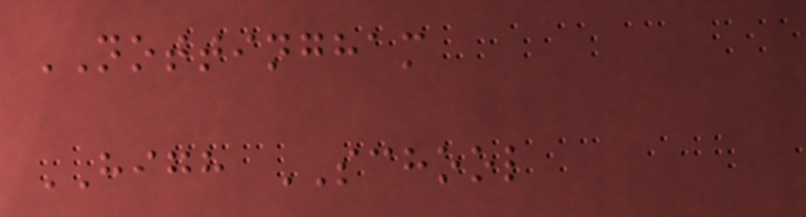NOTTINGHAM
HIGH SCHOOL
